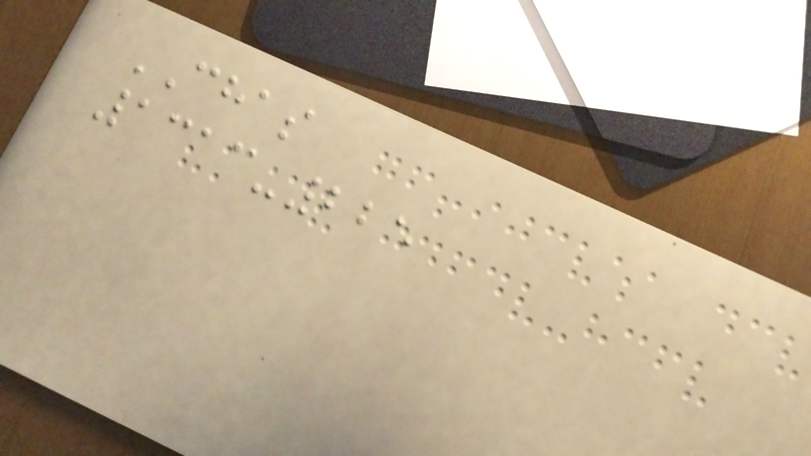CHAS
1313-225
